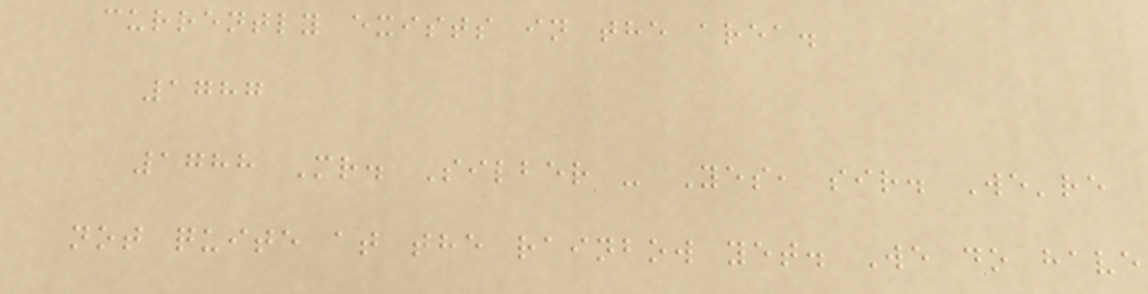currently exists in the area.
1787
1788 Mr. Silber - Yes, sir. We're
not quite at the rainbow yet. We do have
